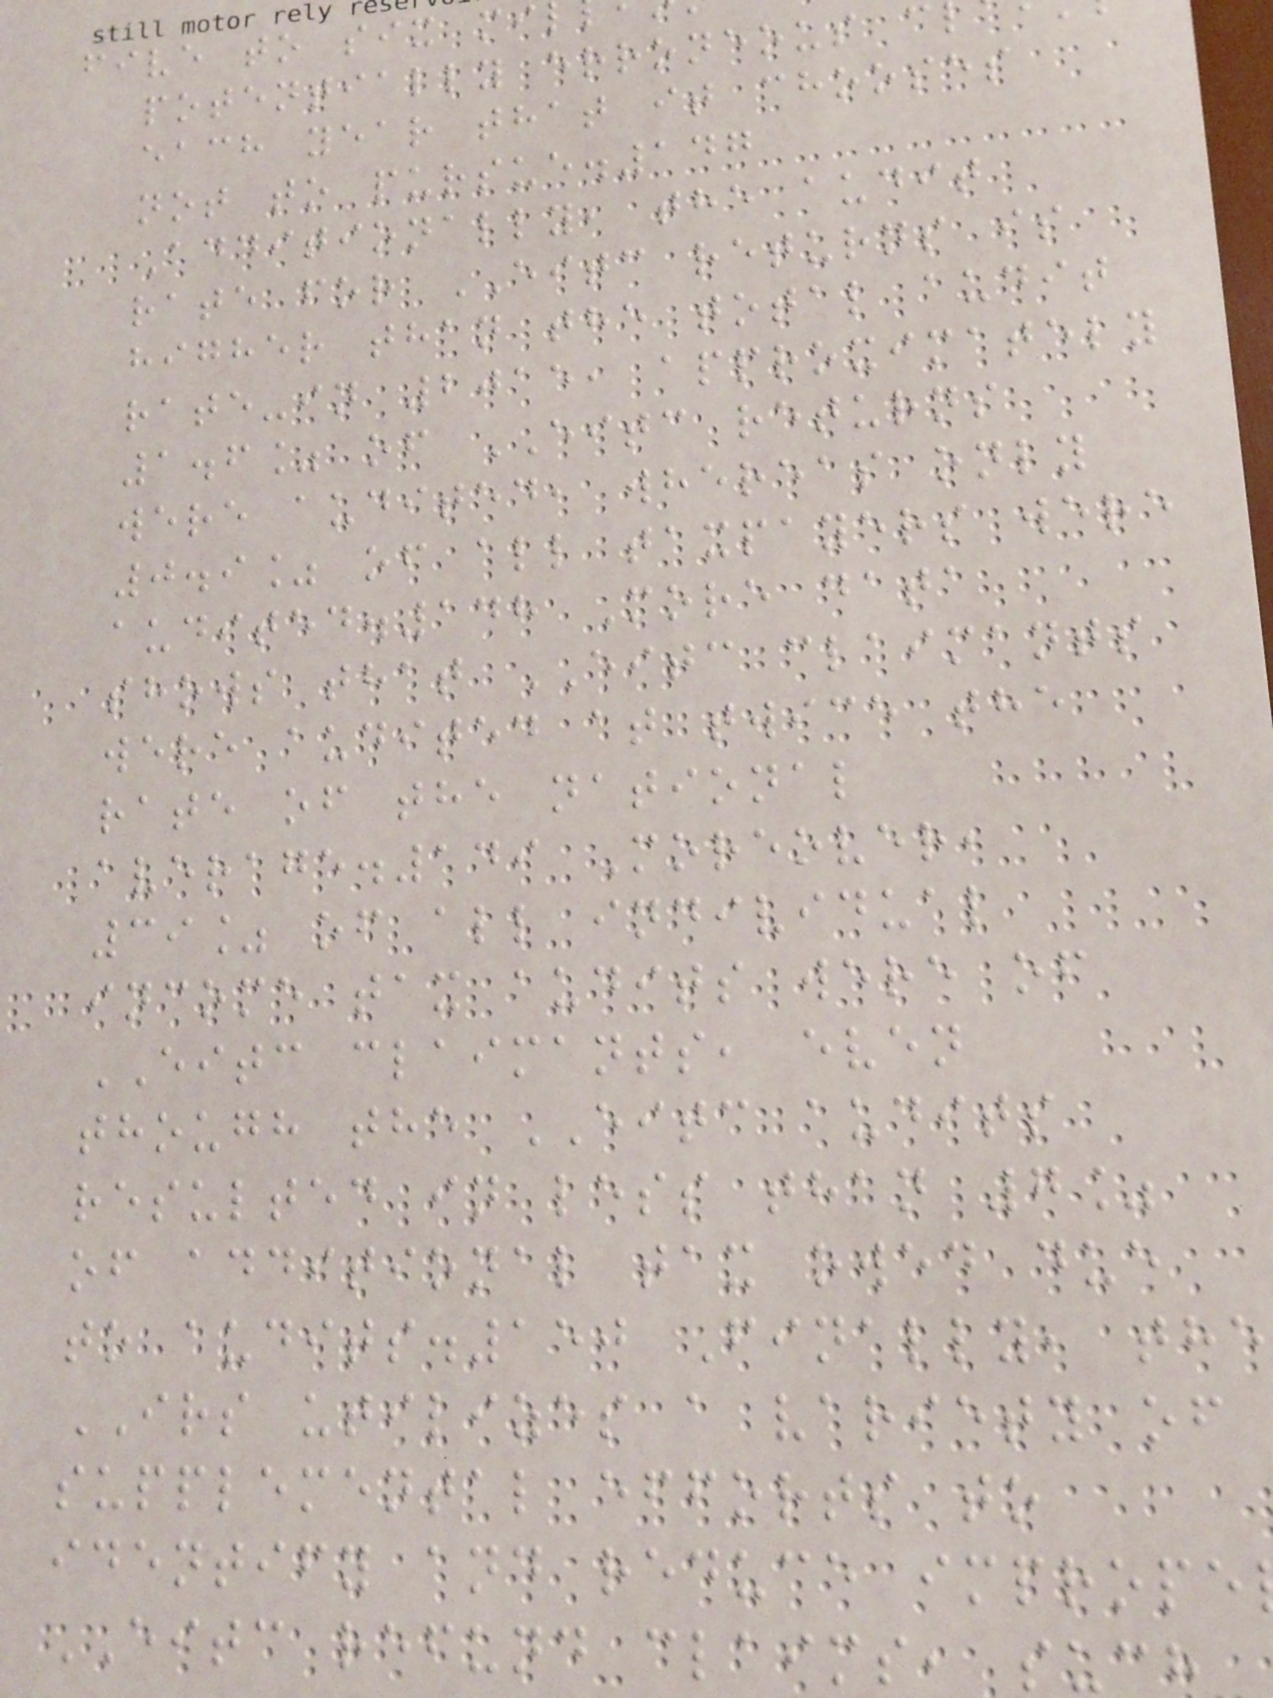five to six mi
potentially erroneous c
each year that it chooses
not to pursue.147
Additionally, the audit
rate for EITC returns is
higher than the total audit
rate-in 2015, approximately
1.6% of EITC returns
were audited, whereas only
0.9% of all taxpayers were
audited.148 More data
shows that EITC claimants
were audited at twice the
rate of the national
average.149 Moreover,
39% of all individual
income tax audits were of
EITC claimants, even
though the EITC audits
resulted in less than 7%
of additional tax owed due
to audits.150 Finally, the
IRS utilizes a variety of
supplemental efforts to
identify and reduce imprope
EITC refund claims, such
